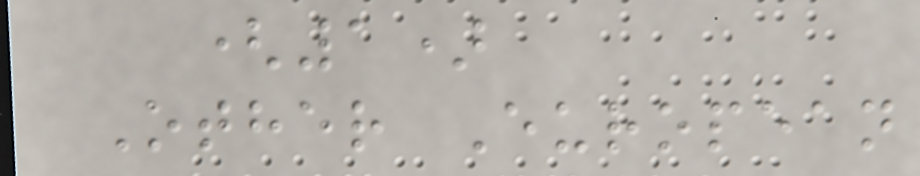(1)
Other European
